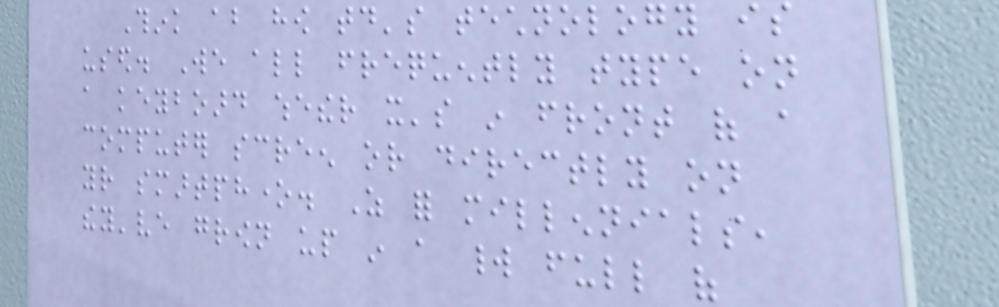Think about how today's technology is
used. We all frequently type on
a keyboard whether it's in front of a
computer screen or directly on
your smartphone. As for millennials,
they've grown up in a world full of
